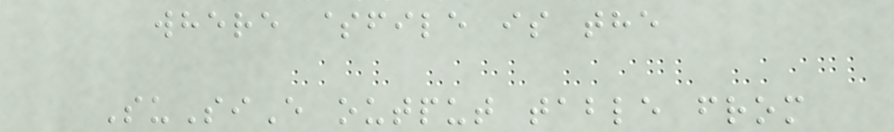where $file is the
SuSiE output table from
